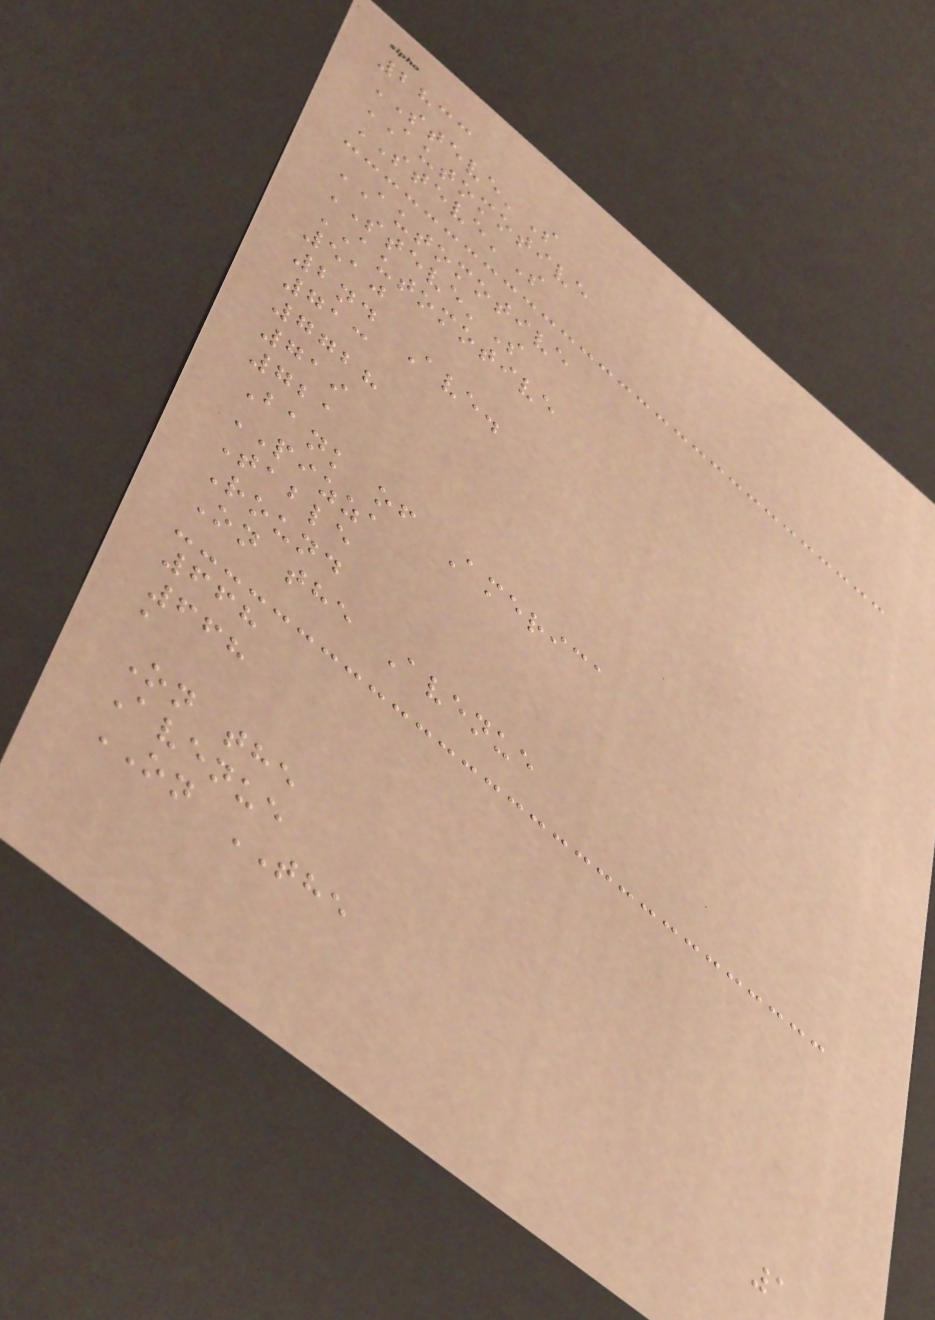2833
STEVE'S
AUTOMOTIVE
STEVE'S
AUTOMOTIVE
STEVE'S
AUTOMOTIVE
510
2nd Ave.
713
7728
719
721
Bank of America
PIZZA
Table
Round
On the Avenue
668
668
a
On the
Avenue
ON THE
1
